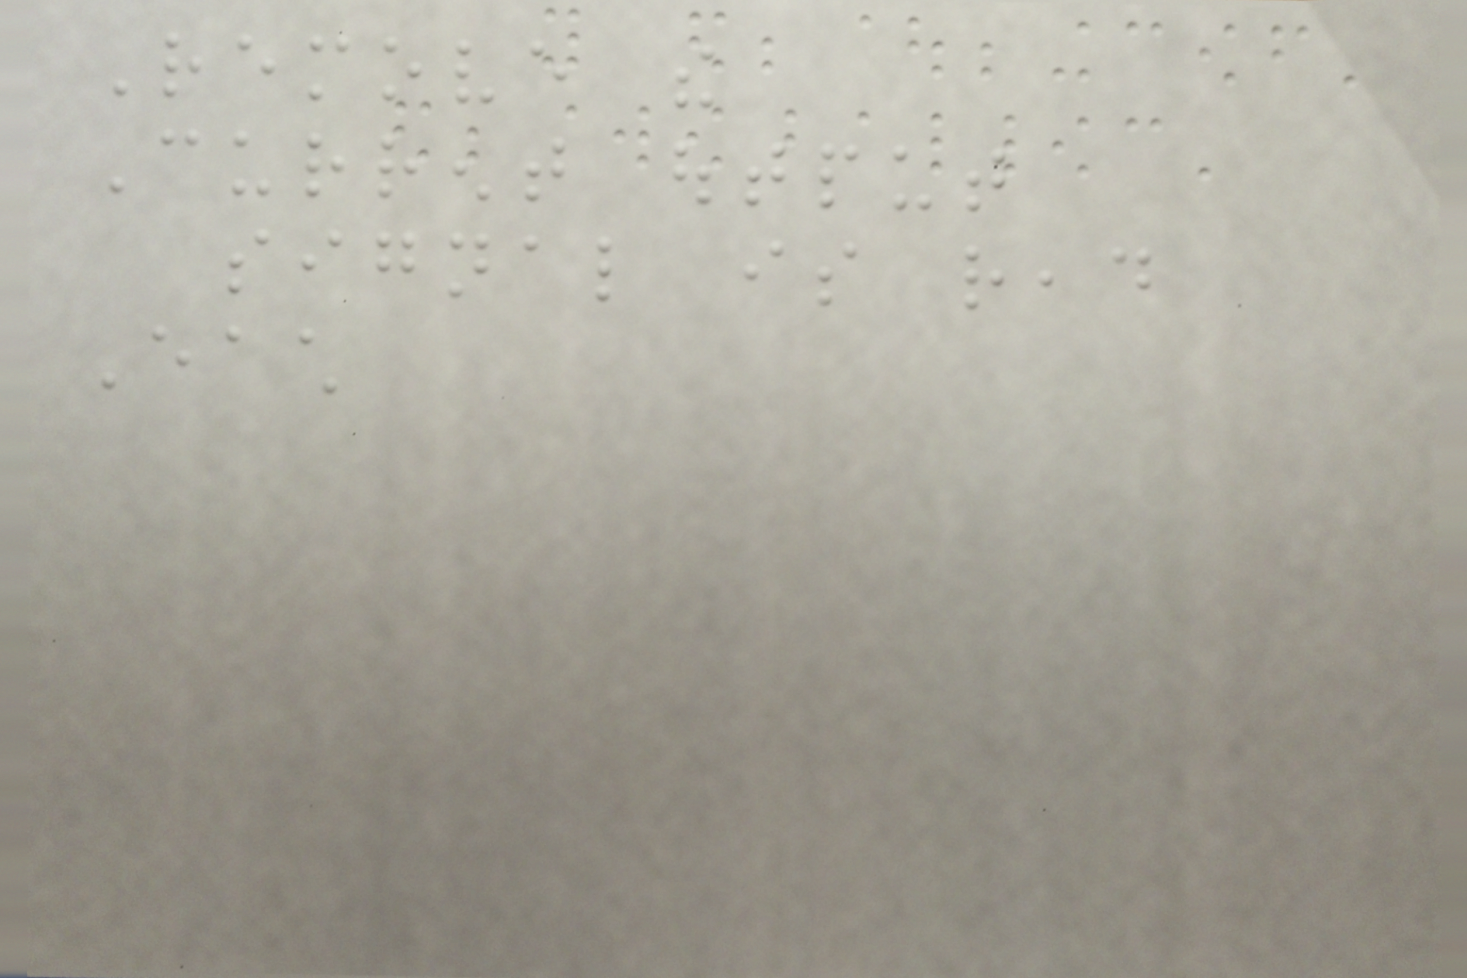Remove the
Current output
signal is read
Each
